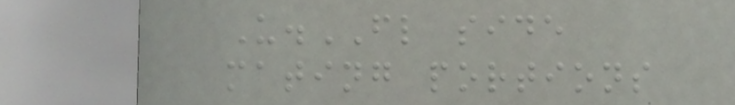U.FL side
mating portions
